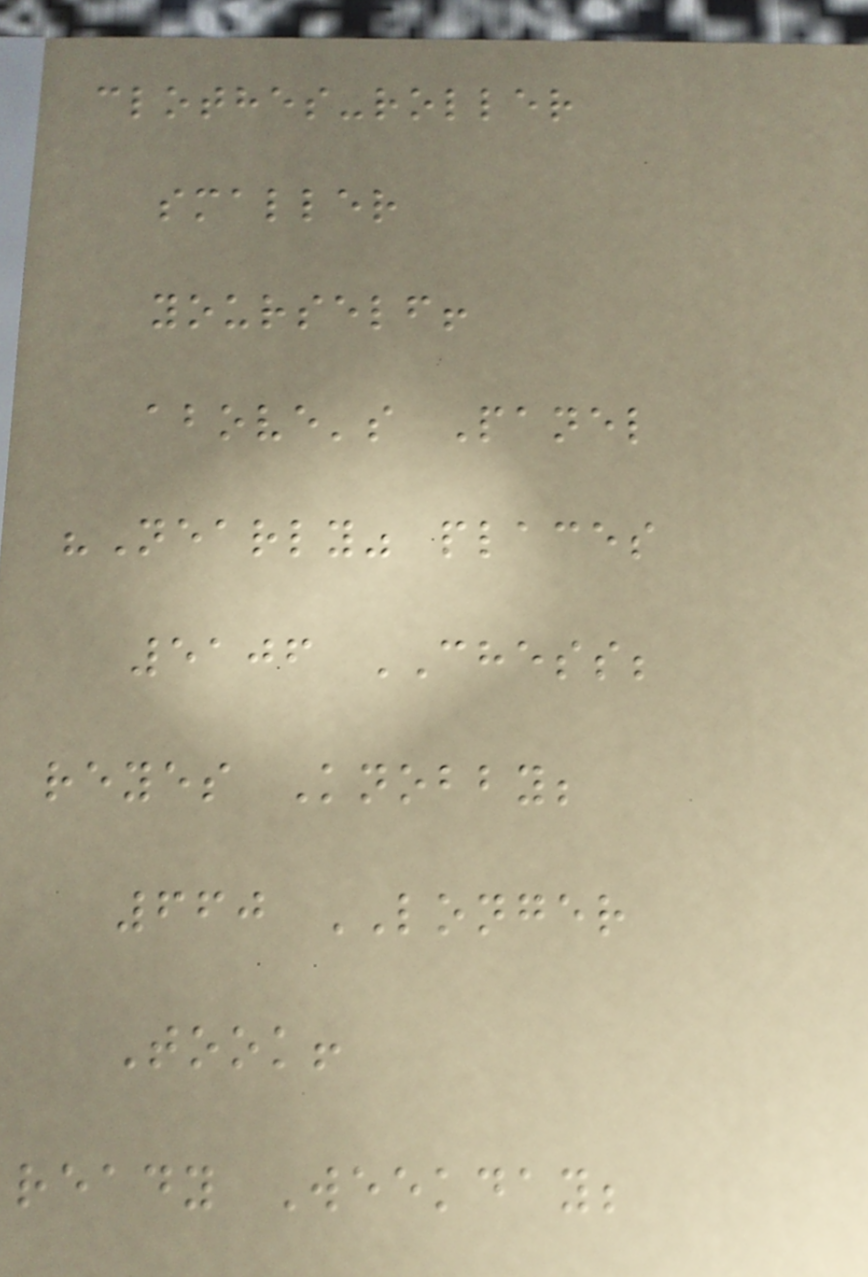clothes-roller
smaller
yourself!
above's Panel
"Nearly" places
5106 CHESS;
reyes Knobby;
660 LONGER
Took!
ready Weekday;
